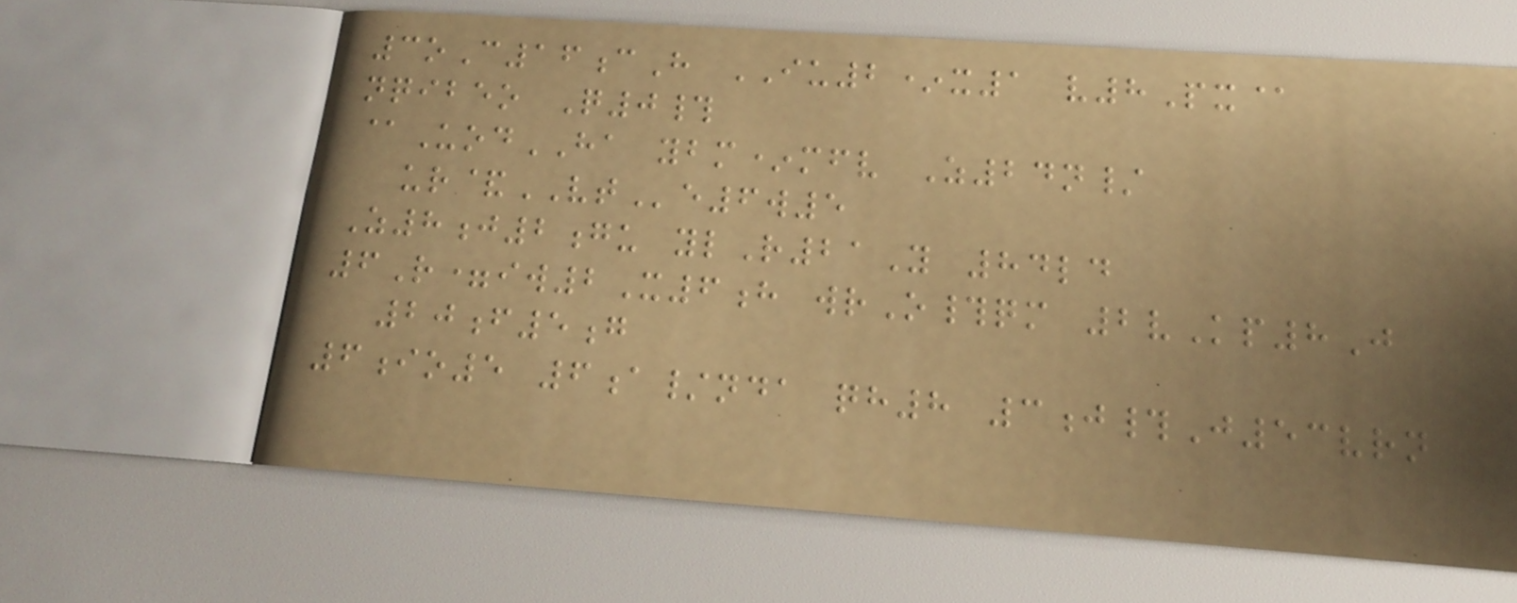3oC16cH IU2*x1 v8Px@
nqibeo Q0#
@UodHA ybm*mfv Z24n/
ur&VTe6w5
Z8j2gu ylR21Y 84ld
6R=iw2X6h wrO#qm 2vKp8J
20f5g
6io5 6a/nda qh8 3j#J53vrn
